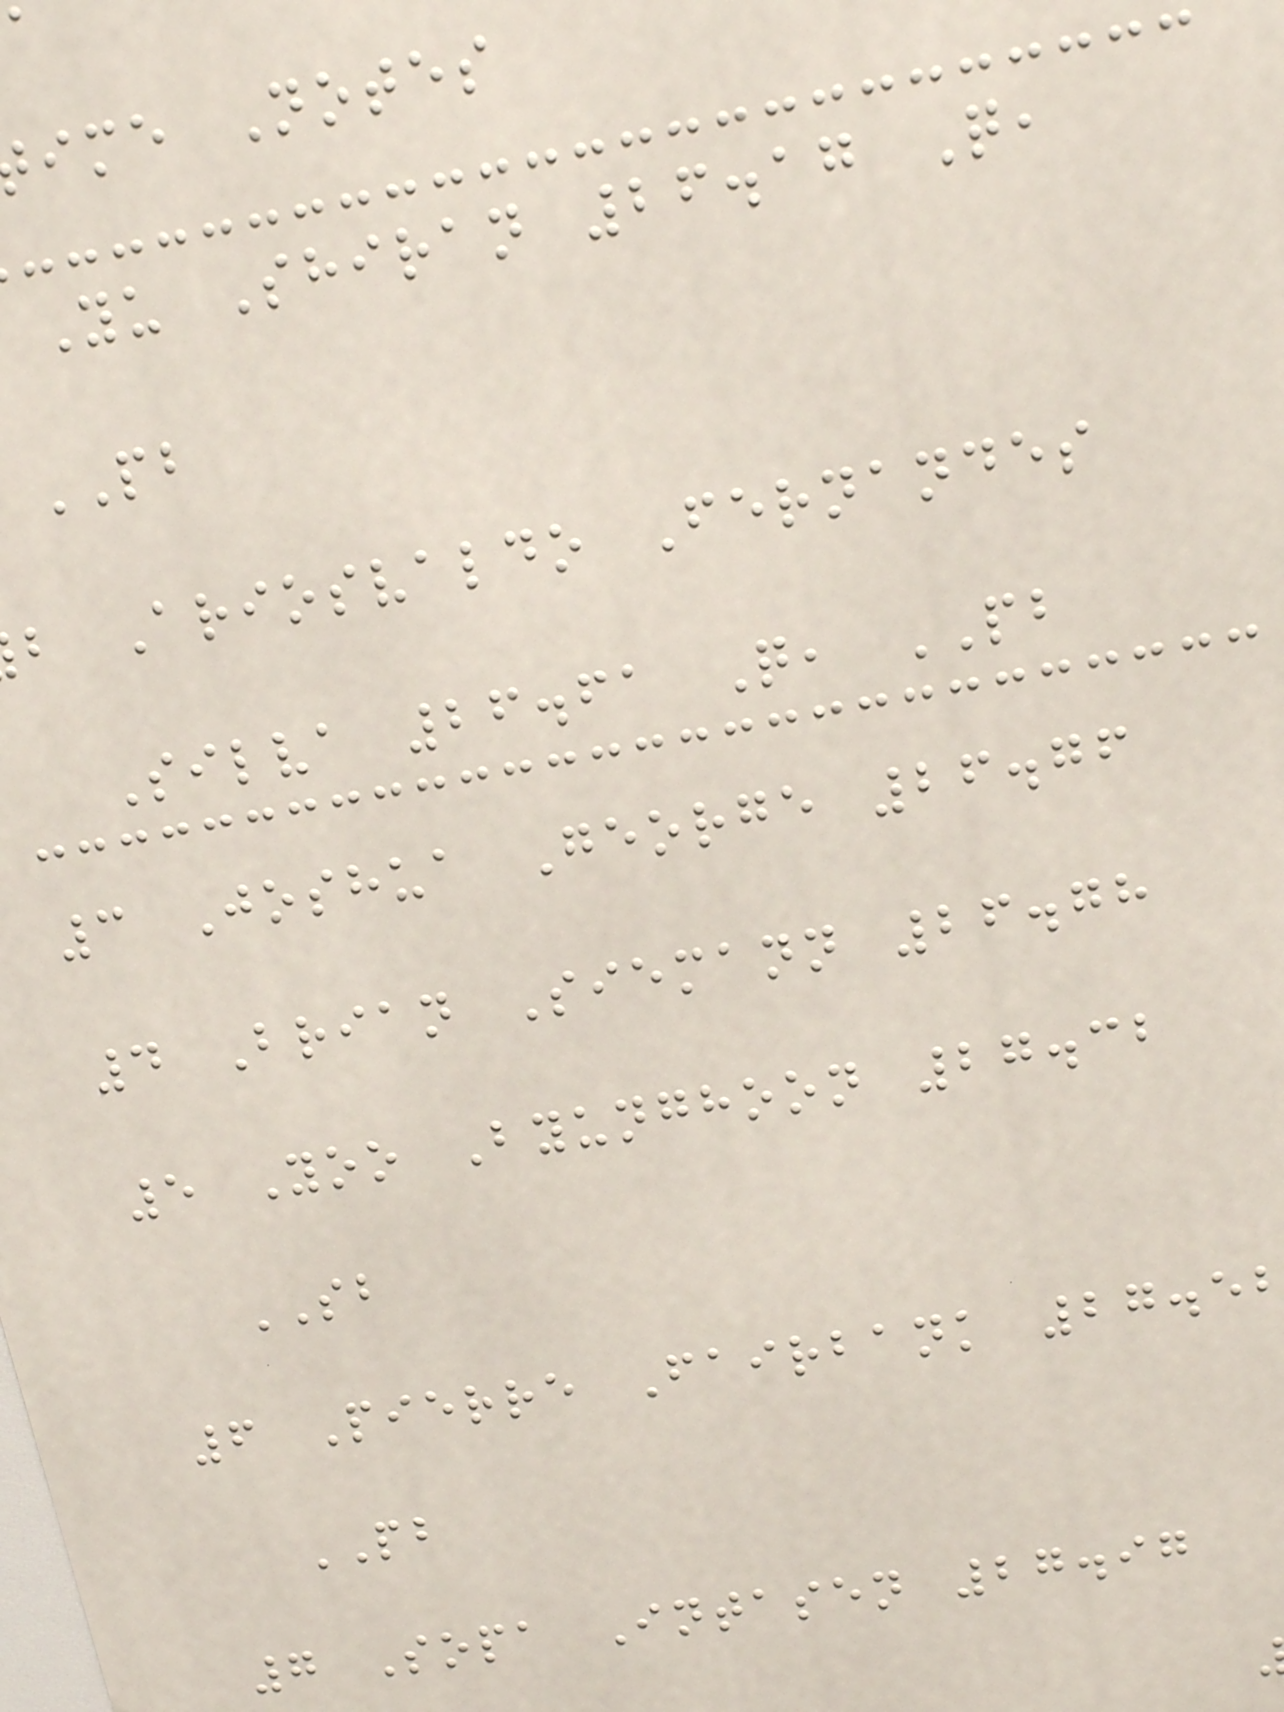ime Notes
Yu Shiran 26.17 Q,
PB
b Ariosvaldo Fernandes
Silva 26.61 Q, PB
3 Joshua George 26.76
4 Brian Siemann 26.78
5 Yoo Byunghoon 27.32
SB
6 Pierre Fairbank 27.5
PB
7 Sopa Intasen 27.97
